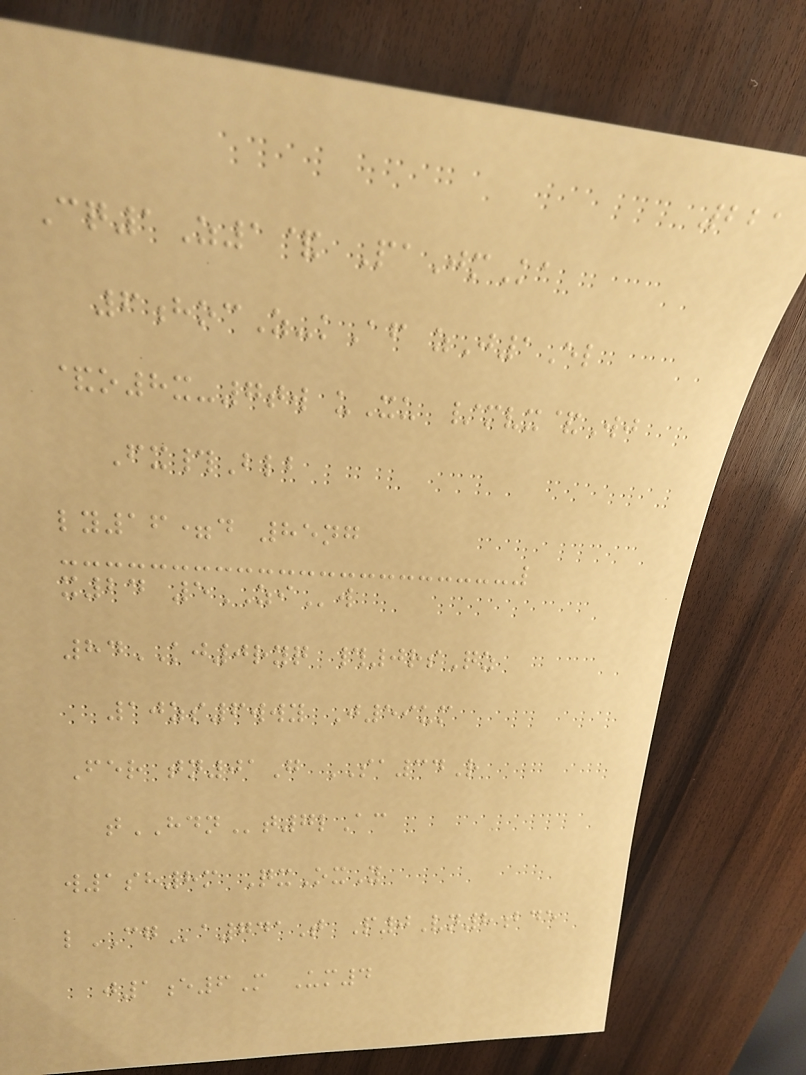221
Cq1Z1& PaJmKa
6hocZ-kAf zJ1El
&o8x-7tw uXu /mvx&Wj
Fx#Blb
ly16=d 85ng
x24 5ZIw
84KJ0ryq #0rsQz
10zs6wwy J59um
Fer tn01G SA34R
tHDNt7lAc
w1sh8m QxOxY
lCGa741T P0Vn8bde
j1e6M Um4
